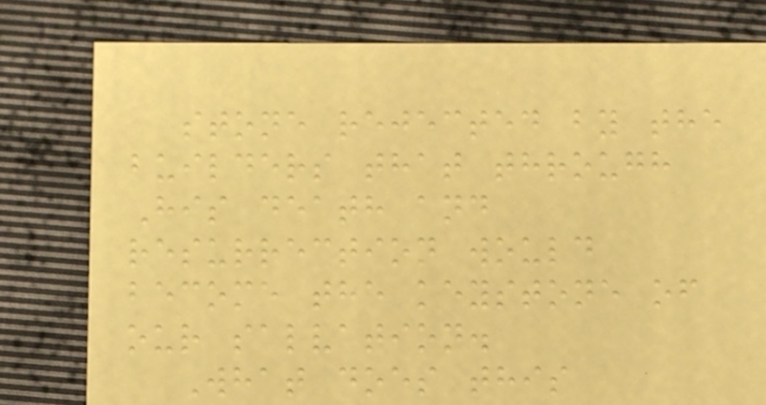stone rejected by the
builders that through
His death and
resurrection would
become the keystone of
our salvation.
What does this
